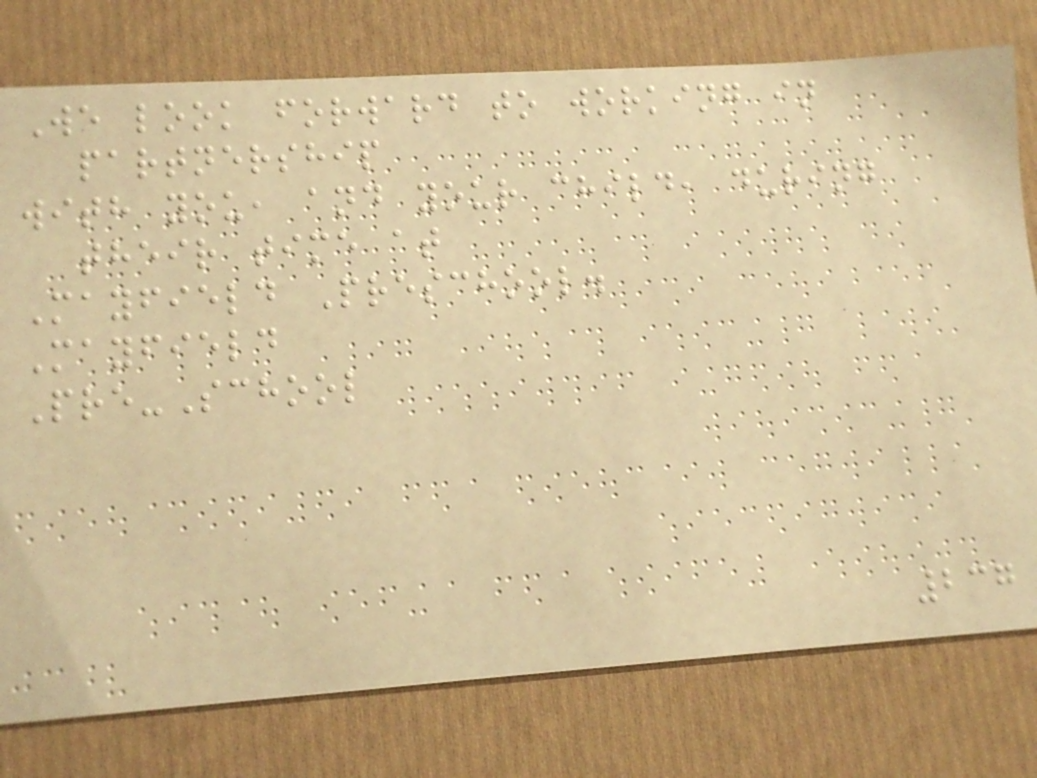We look forward to working in
partnership
with you, and your child, during
their time at
Mayfield Preschool.
Mayfield
Pre-School
237
